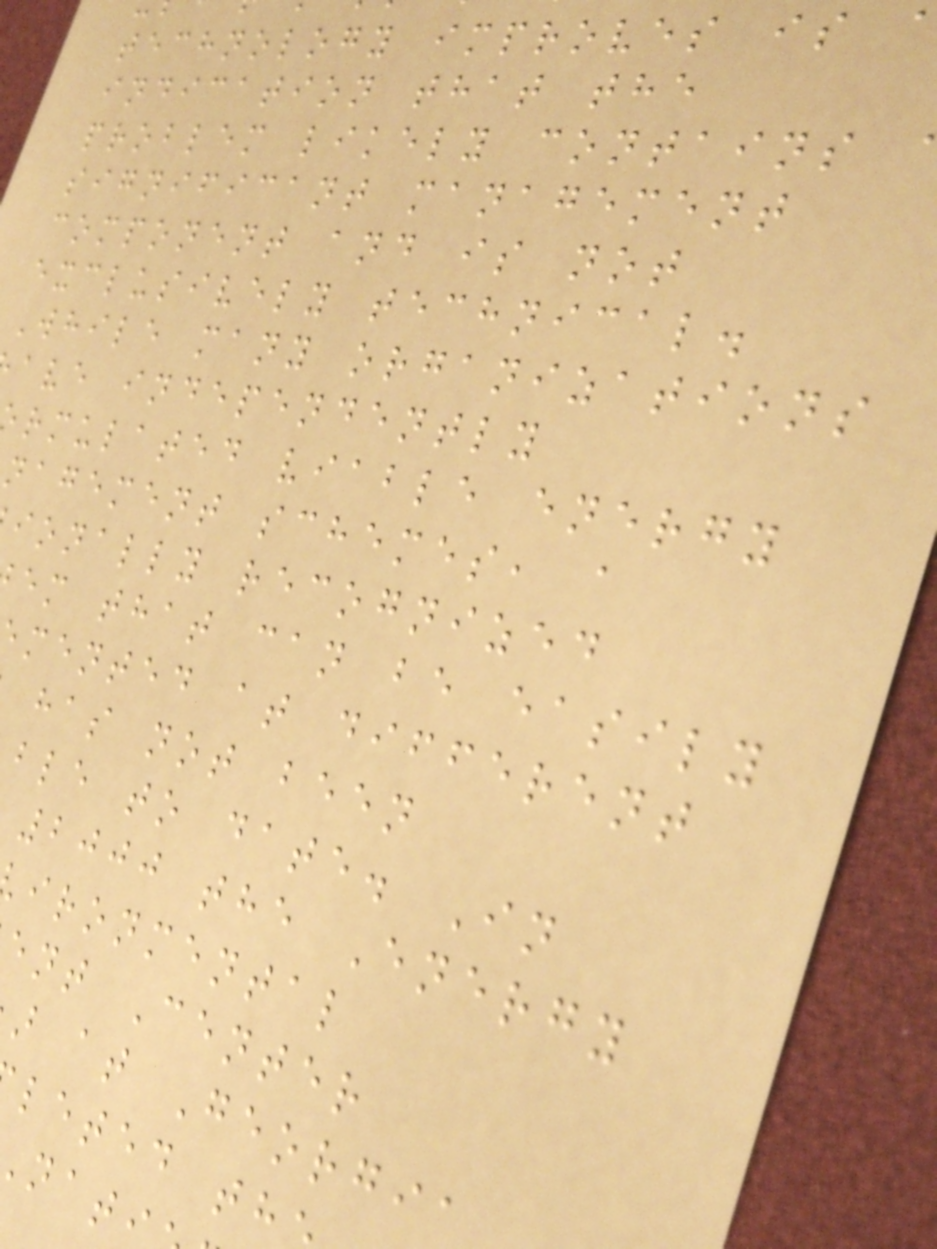technology improves is
indication that the
problem likely contains
significant management
component and is not
exclusively technical.
While many organizations
ave independently
rmulated viable energy
nagement schemes, a
ionally recognized
em that can be easily
mented at different
has not been
ble to date. In
2000 the Energy
ironmental
ent Center
at Georgia
leted th
